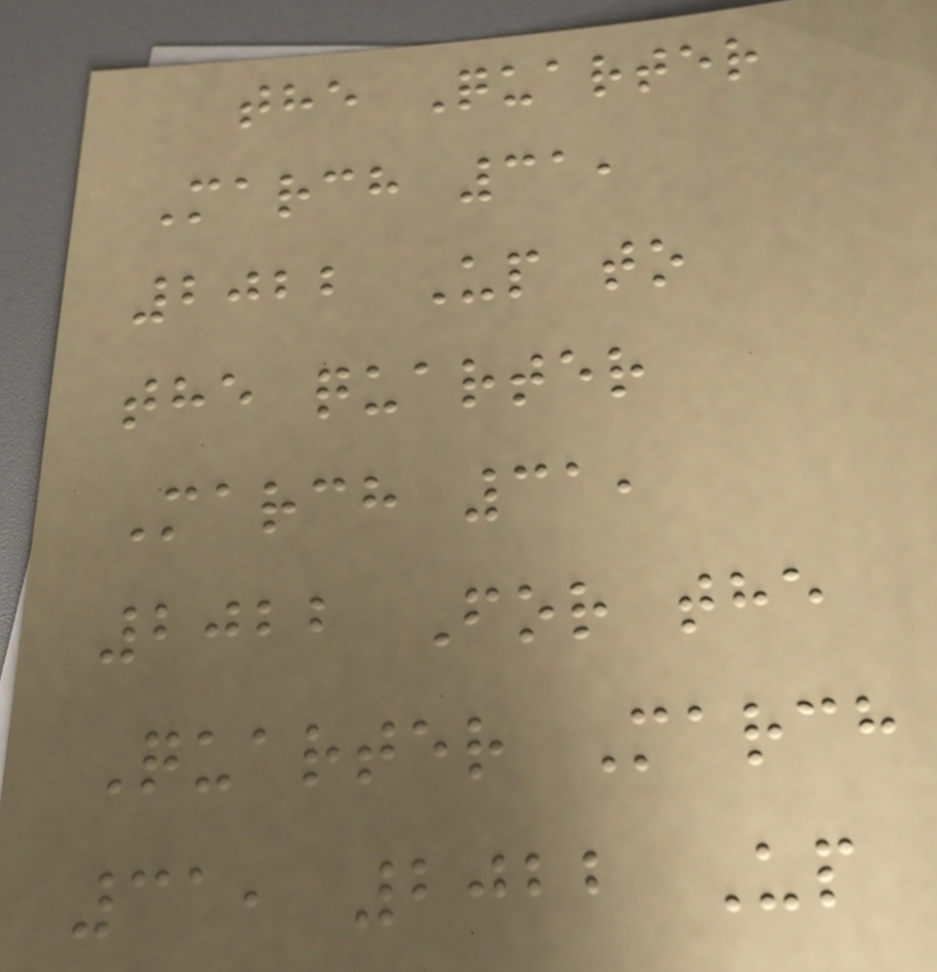the Quarter
March 31,
2022 Up to
the quarter
March 31,
2022 For the
Quarter March
31, 2022 Up
